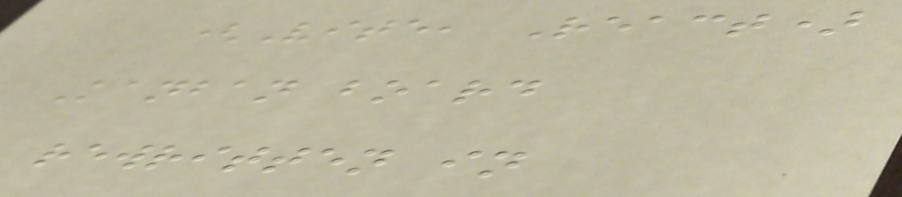(Vite, React)
Kanban board
rewritten in
